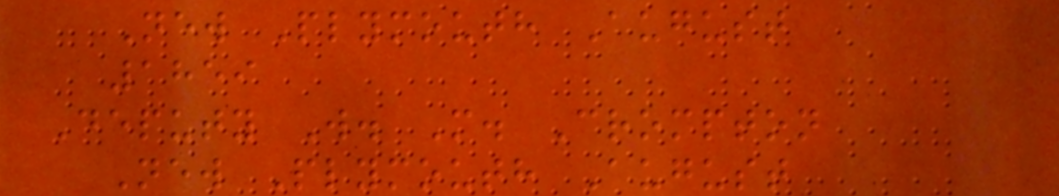New Plymouth August
1859
Deputy W. M. Crompton
New Plymouth August
